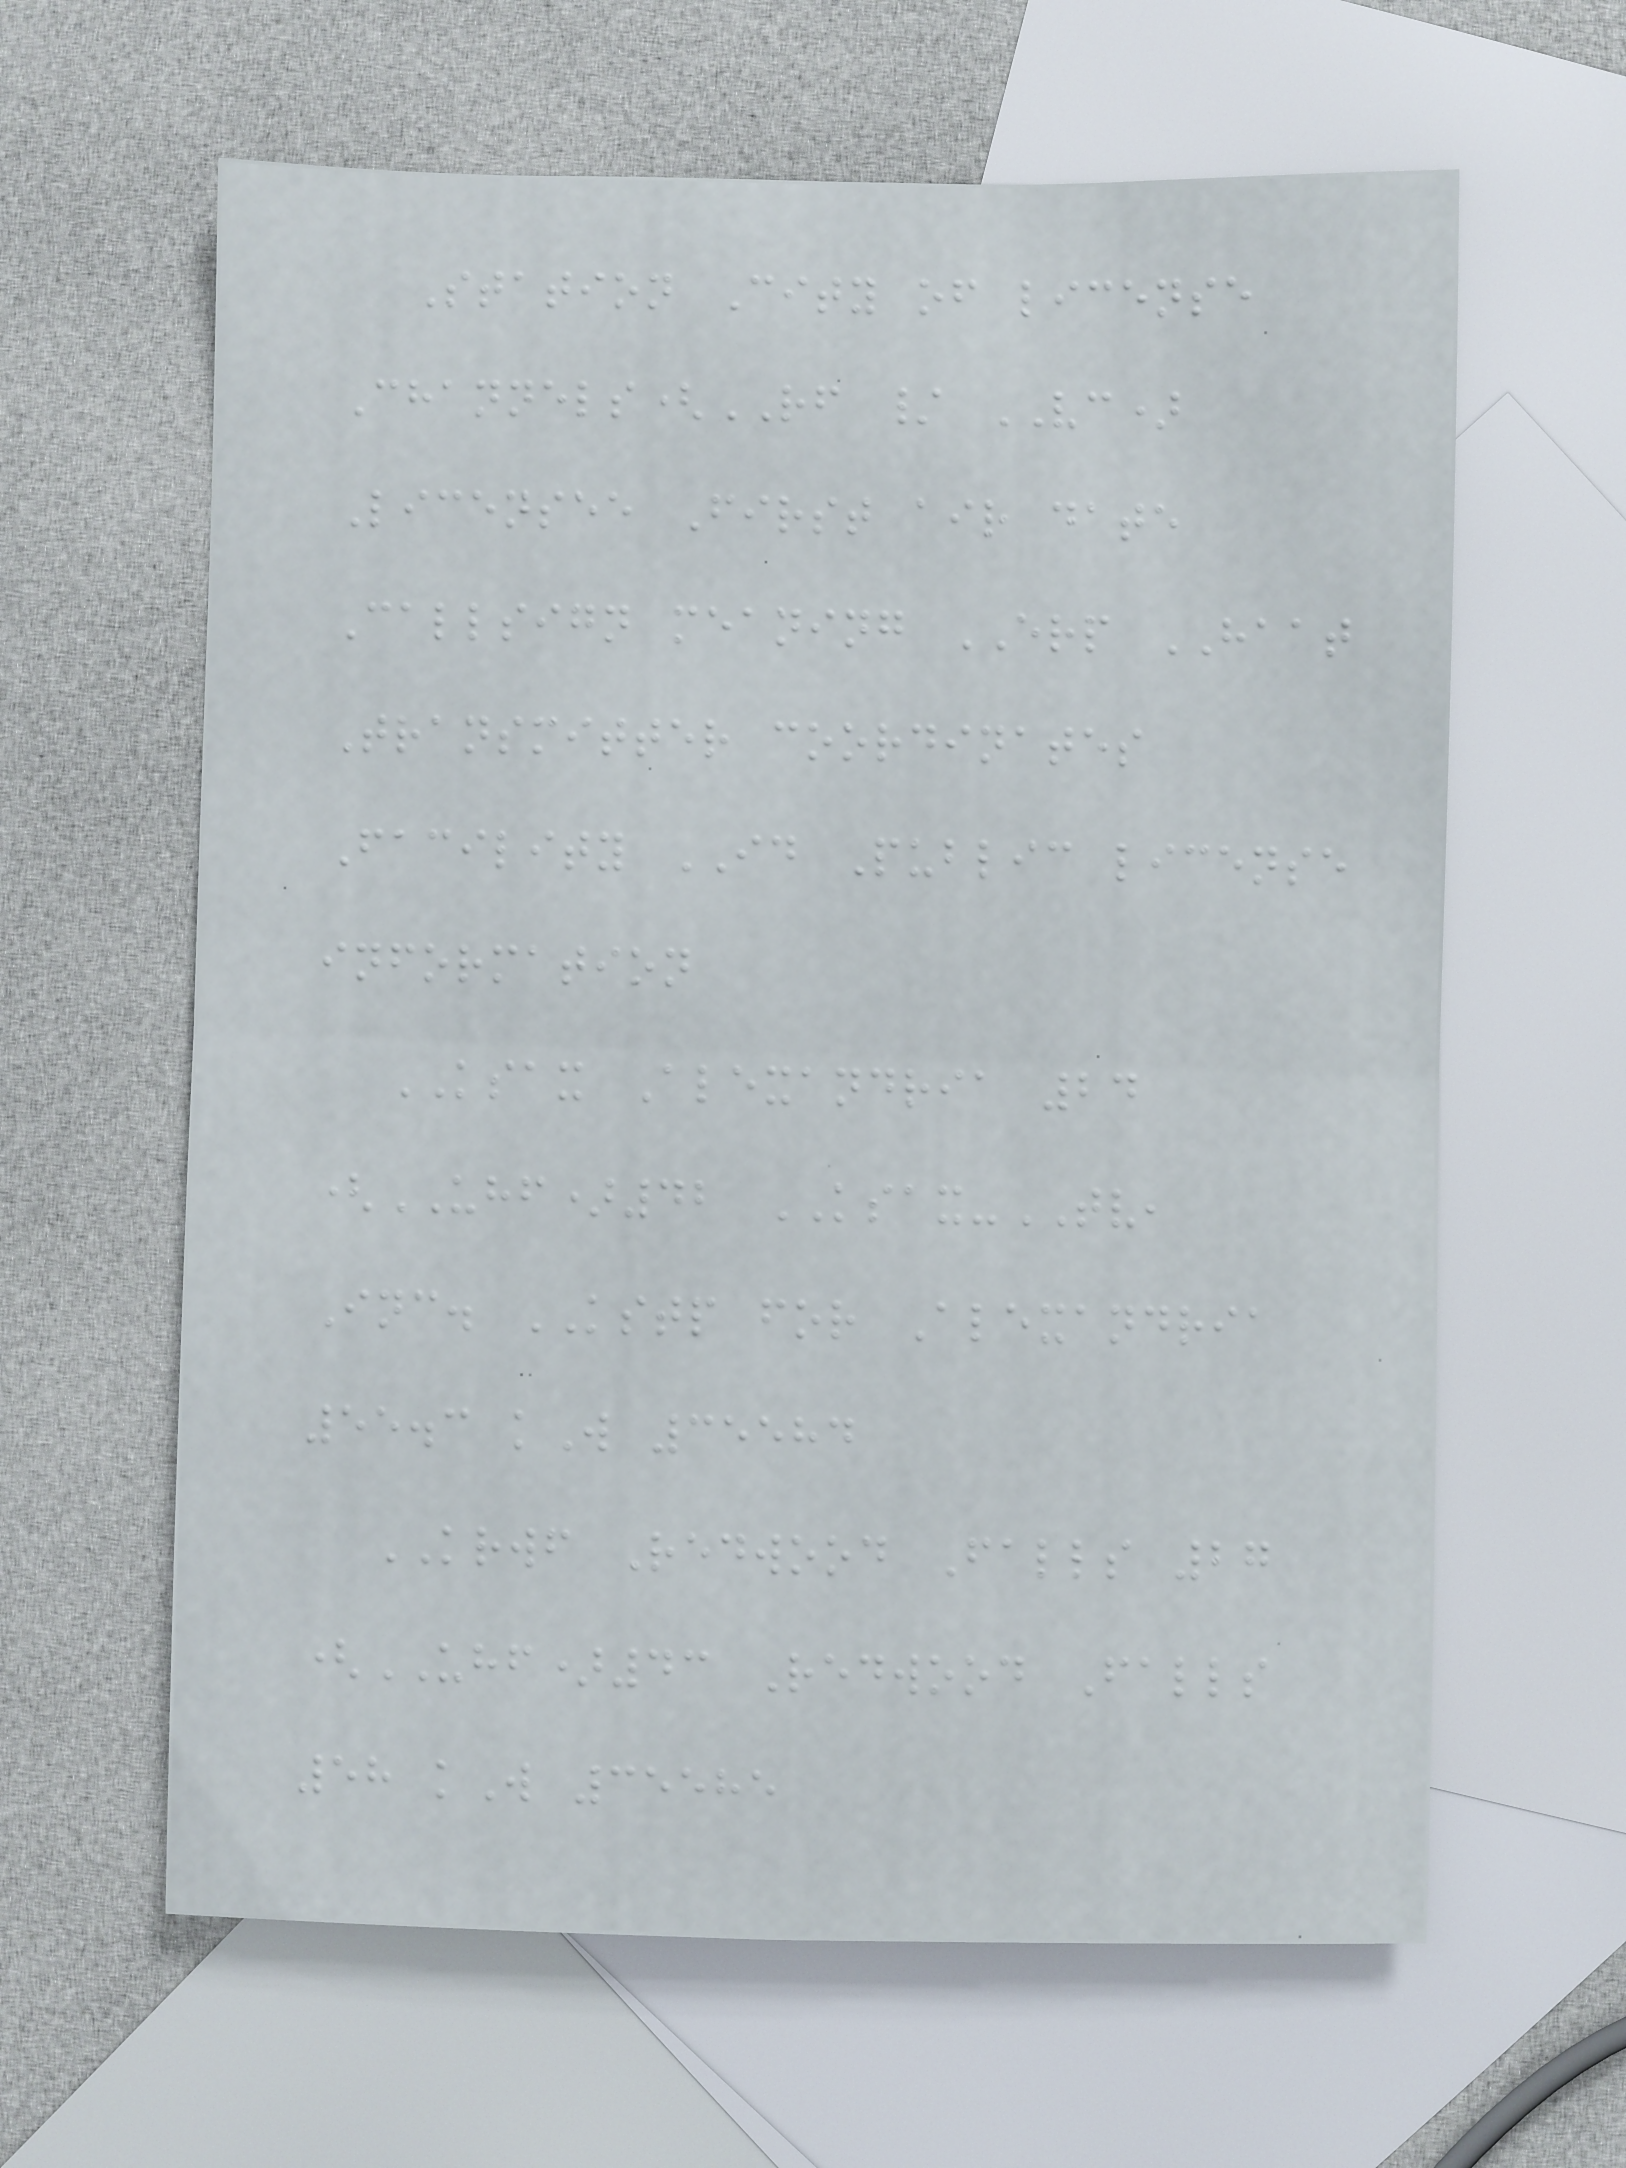Station City of license
Channels(RF / VC)
Licensee First air date
Callsign meaning ERP HAAT
Transmitter coordinates
Facility ID Public license
information
KSAX Alexandria 24
(UHF)42 KSAX-TV,
Inc. KSTP for Alexandria
55.3 kW 35584
KRWF Redwood Falls 27
(UHF)43 Redwood Falls
58 kW 35585
